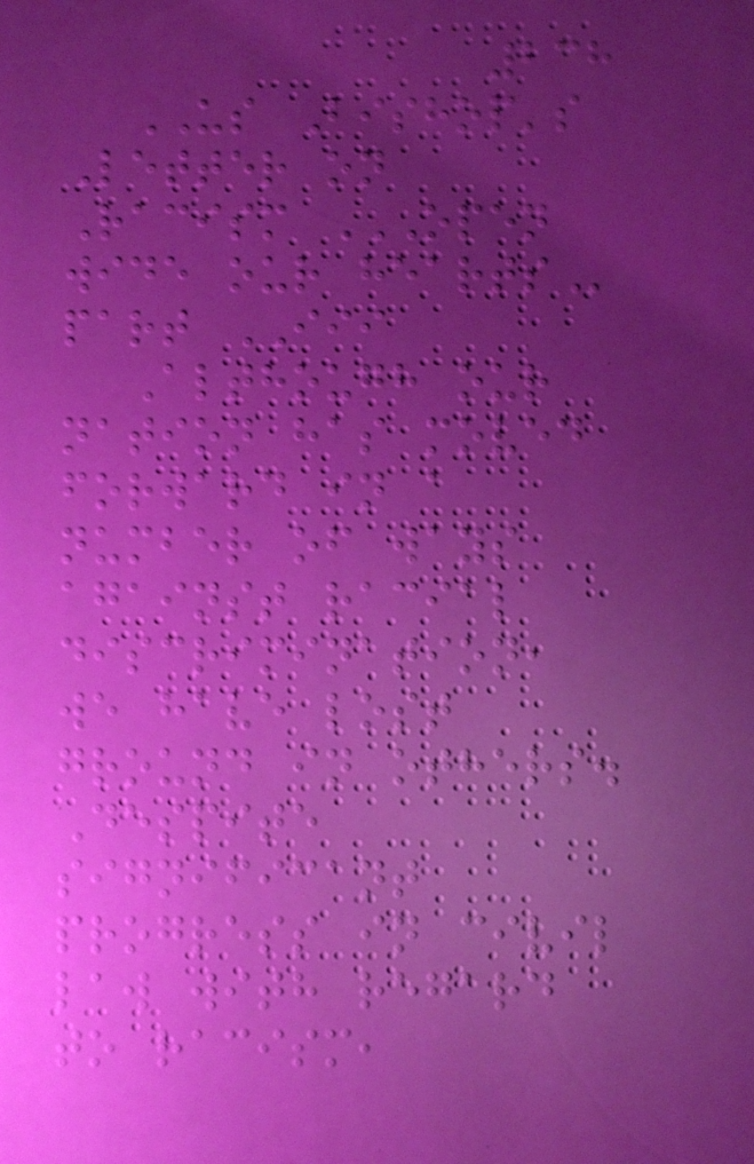238
US Bishop's
Letter on
Racism OPEN
WIDE OUR HEARTS
part III
Although our
nation has moved
forward in a
number of ways
against racial
discrimination,
we have lost
ground in others.
Despite
significant
progress in civil
law with regard
to racism,
